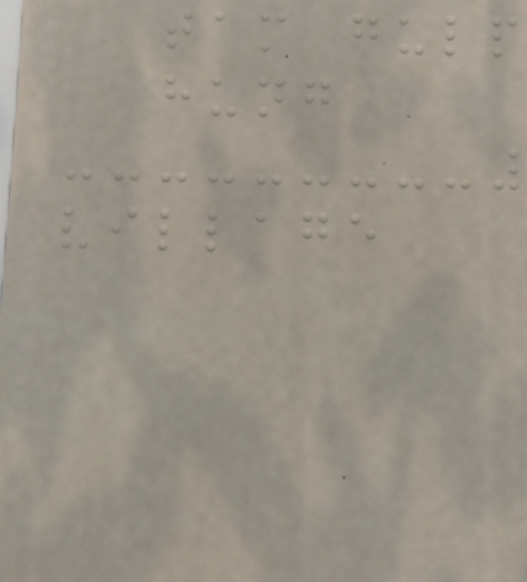tam gulp
hung
village
